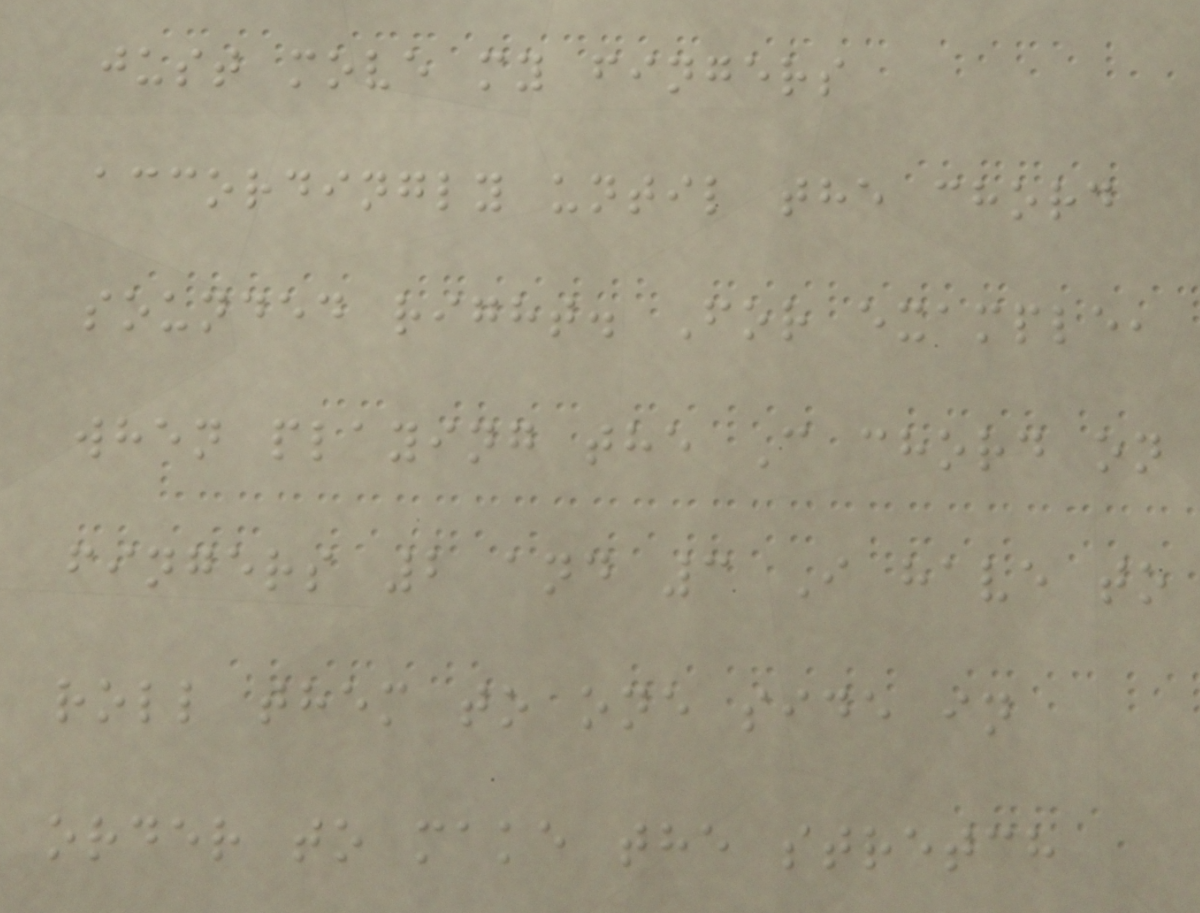just move my fingers
accordingly until the chord
sounded right. For example,
when playing the C chord on
fingers 2 and 3 I have to
roll them to one side in
order to make the stretch
